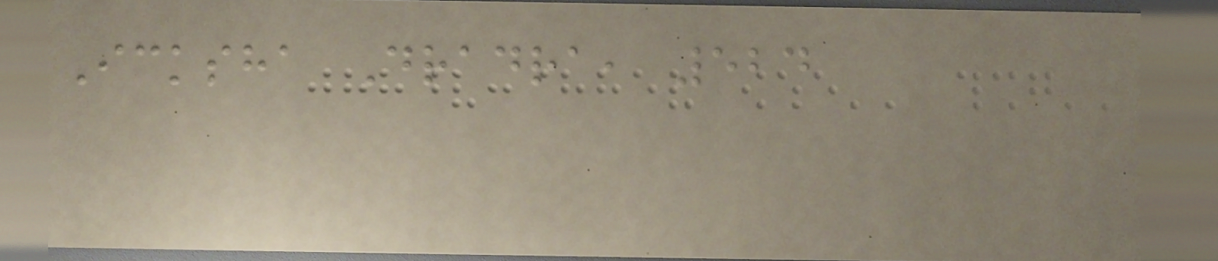Icksha Dradra, 524
